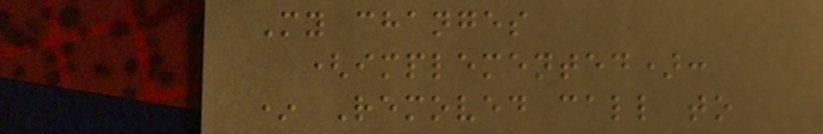My changes
(implemented):
* Removed call to
